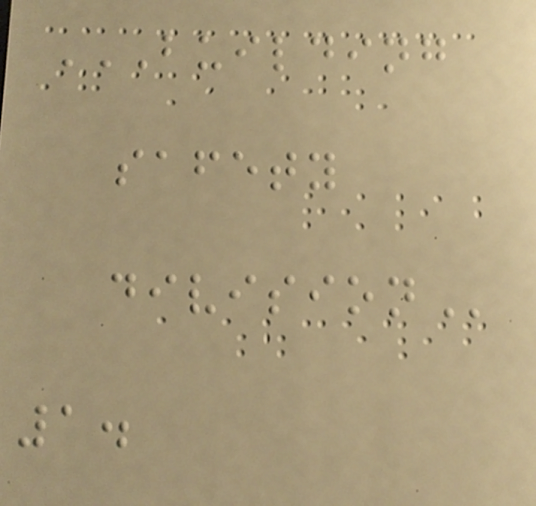BUILDING
SAFETY
DIVISION
1.
